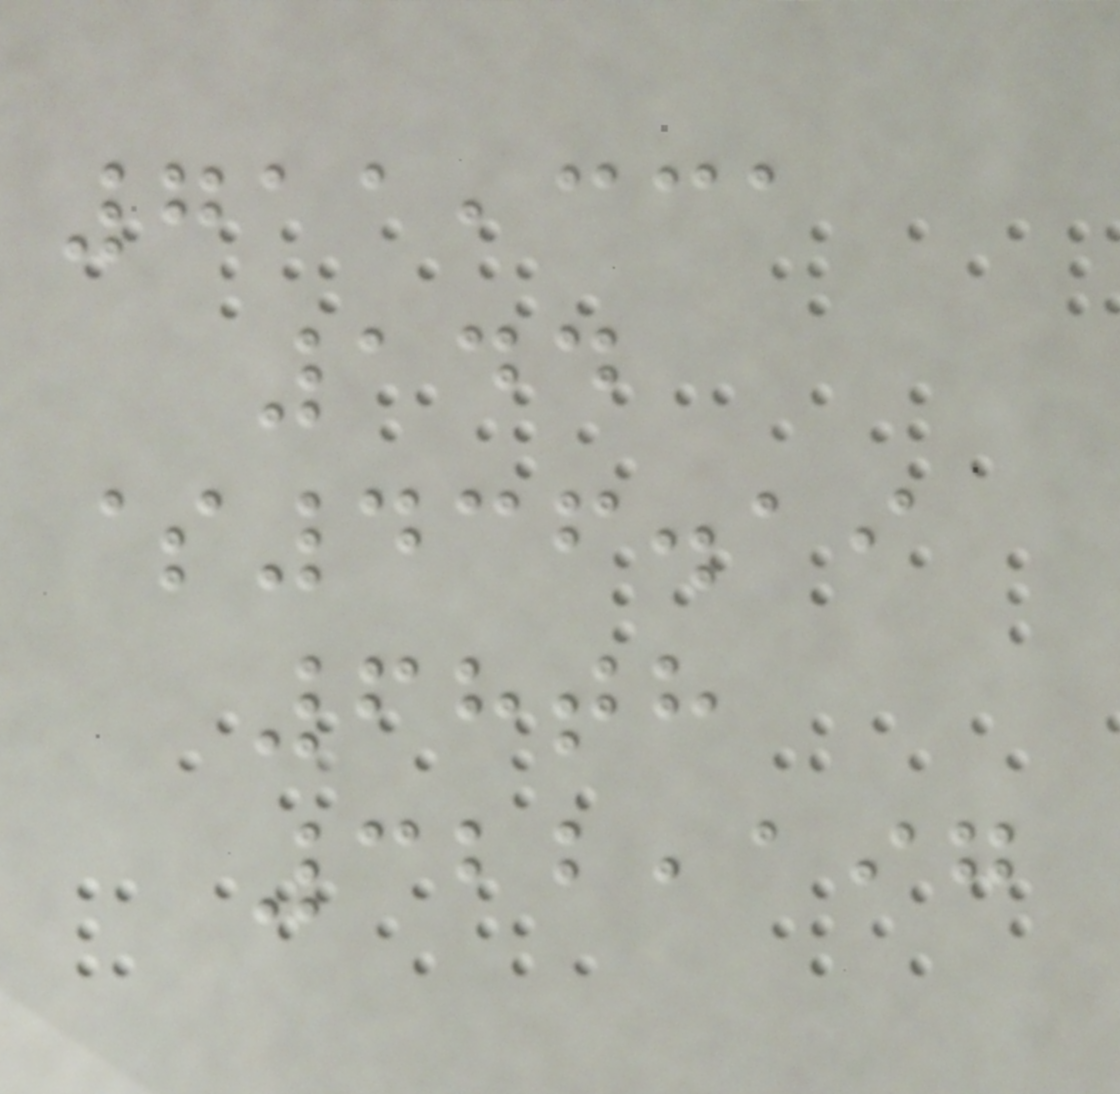711,331
144
$436.19
68th
322,197
